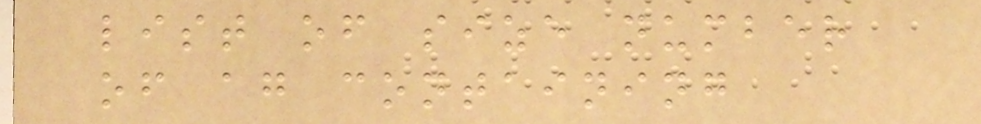list of size number
of ag containing
